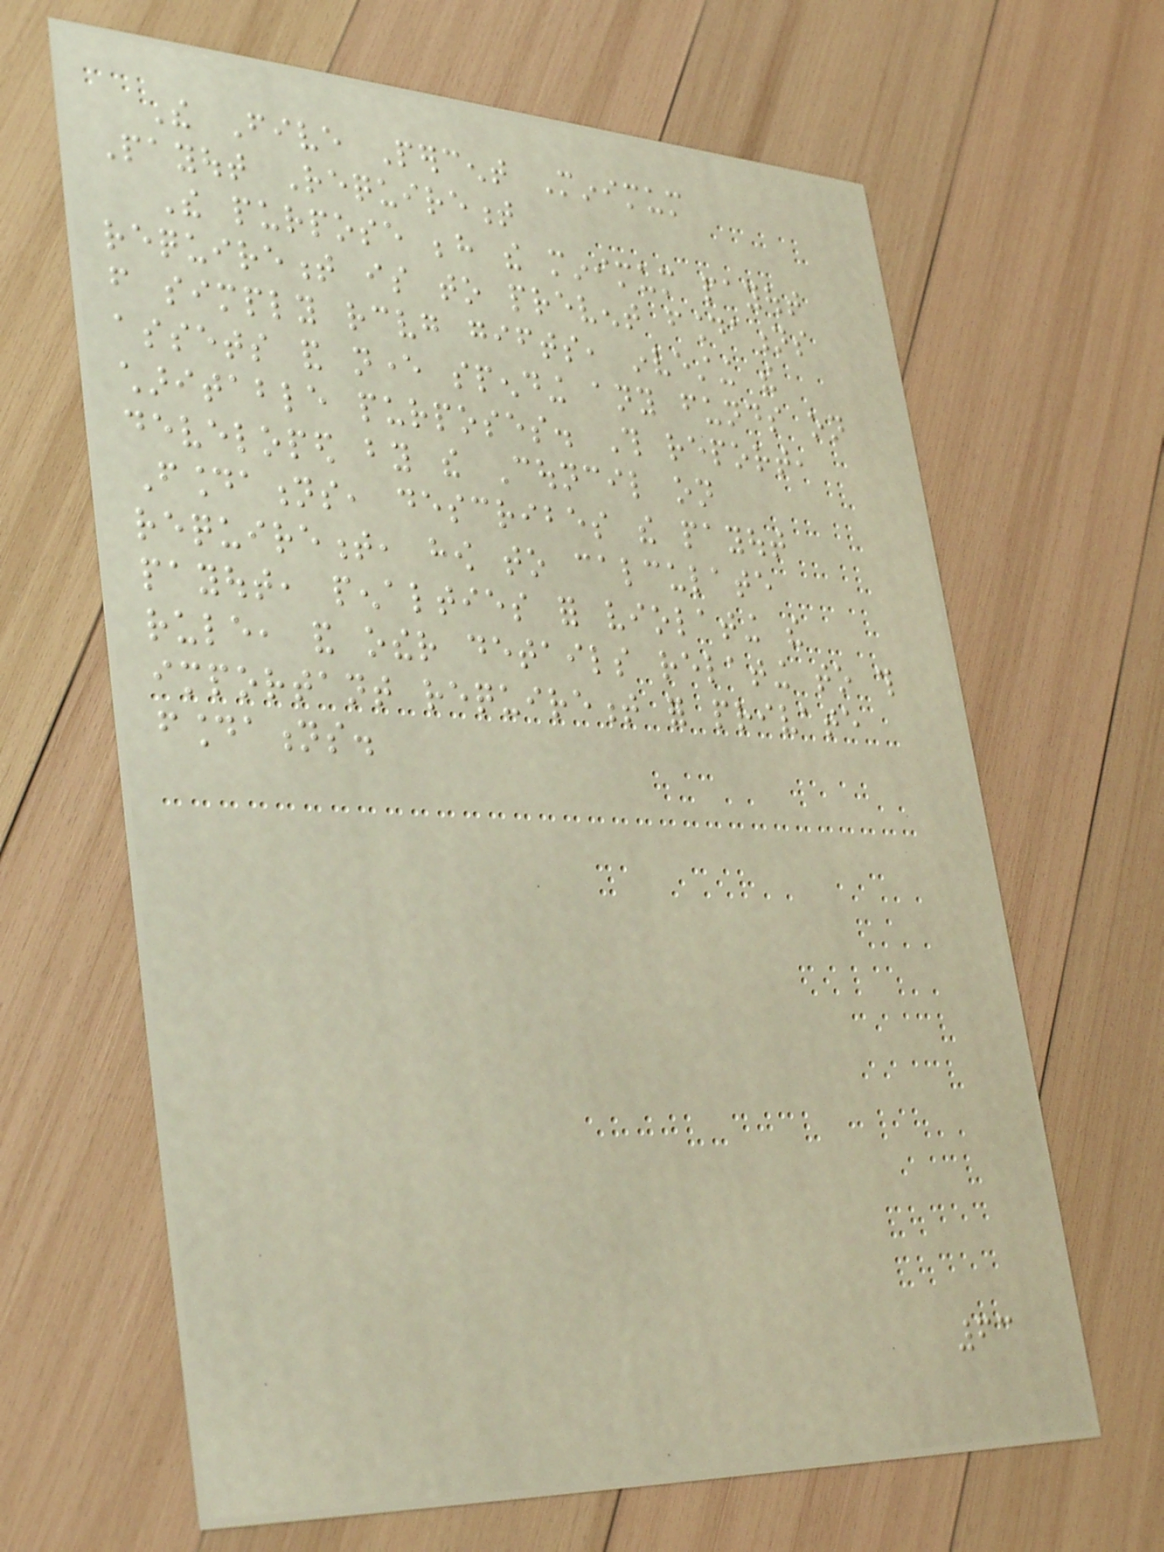The Five Percent Minimum
Payout Requirement
The purpose behind the minimum payout
requirement is to prevent foundations
from simply receiving gifts, investing the
assets and never spending any funds on
charitable purposes. This report,
developed by the Council on
Foundations, describes the payout
requirement, how to calculate
payout, penalties for violating the
rule, and other details relating to this
important requirement for private
foundations.
63
